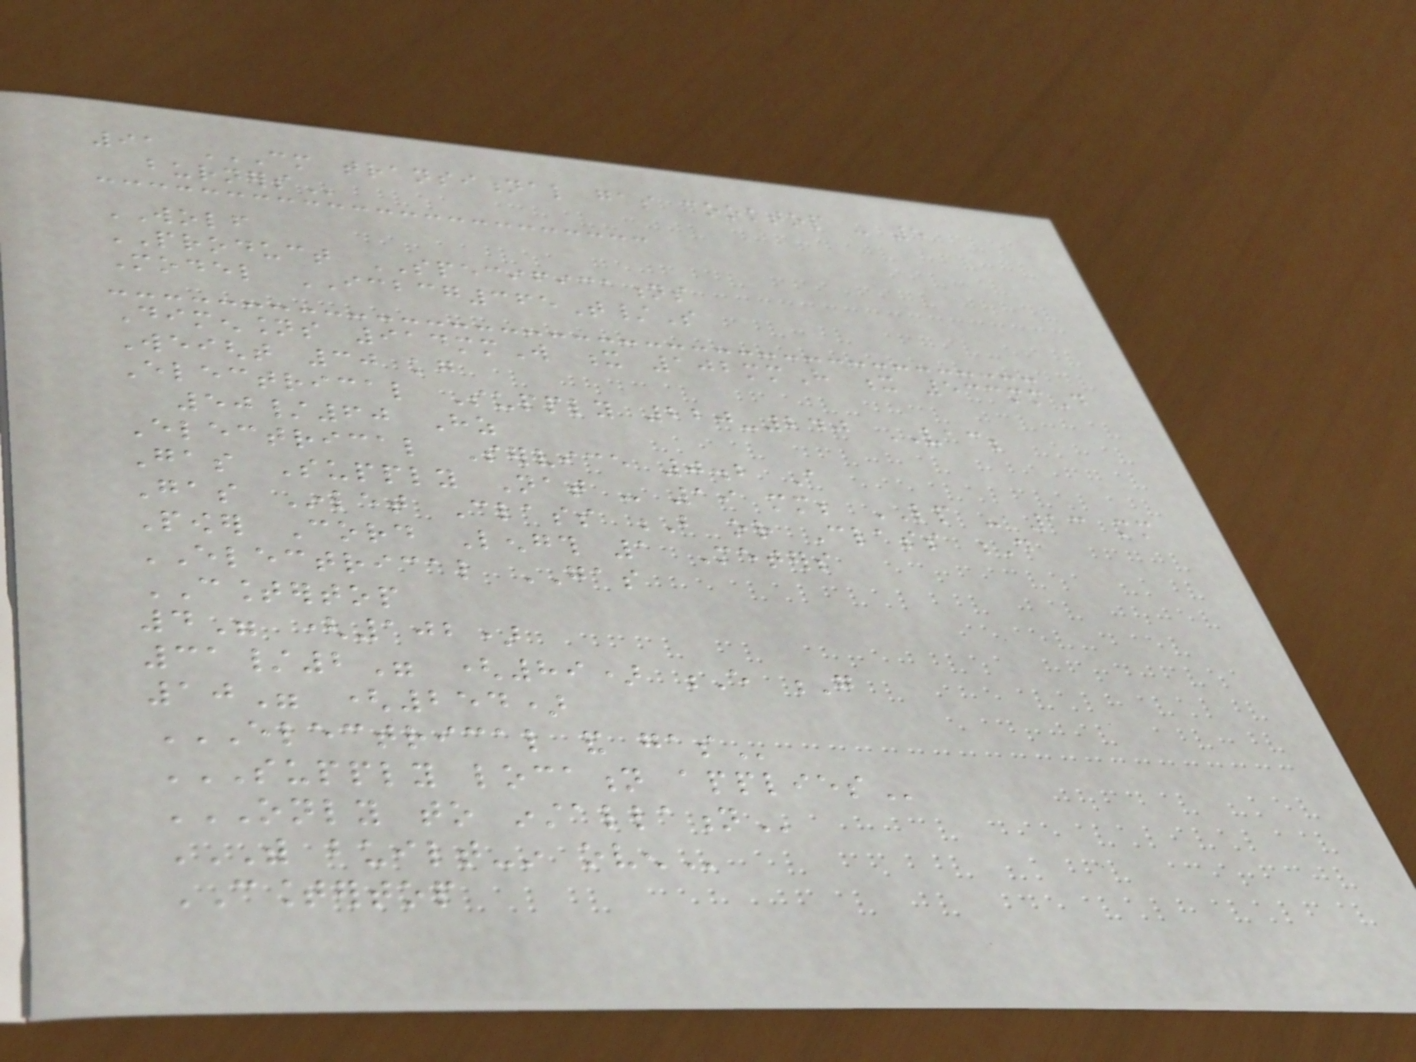91 CM TRANSITIONAL GAS COOKTOP - 5
BURNERS
WOLF
PRODUCT SPECIFICATIONS
Model ICBCG365T/S
Dimensions 914mmW x 102mmH x 533mmD
Weight 30 kg
Electrical Supply 220-240 VAC;
50/60 Hz
Electrical Service 0.2 A
Gas Supply Nat - 19 mm; LP - 13 mm
Gas Inlet Class B or Class D
Power Cord Length 1 Meters
ELECTRICAL GAS
COUNTERTOP
4" (102)
31/2" (89) E G
10" (254)
ELECTRICAL AND GAS
SUPPLY LOCATION APPLIES
ONLY TO INSTALLATION
WITH BUILT-IN OVEN
COUNTERTOP
